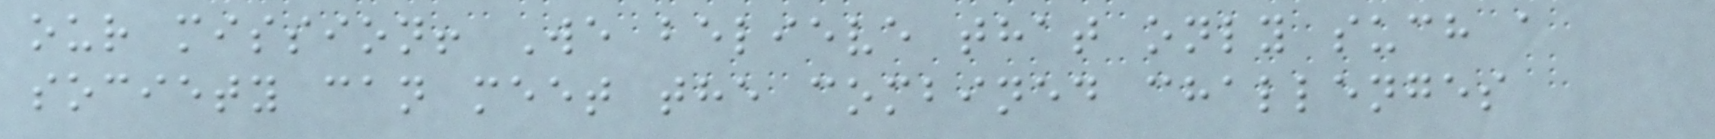our mission! We believe that only such a
society can meet the combined challenges
